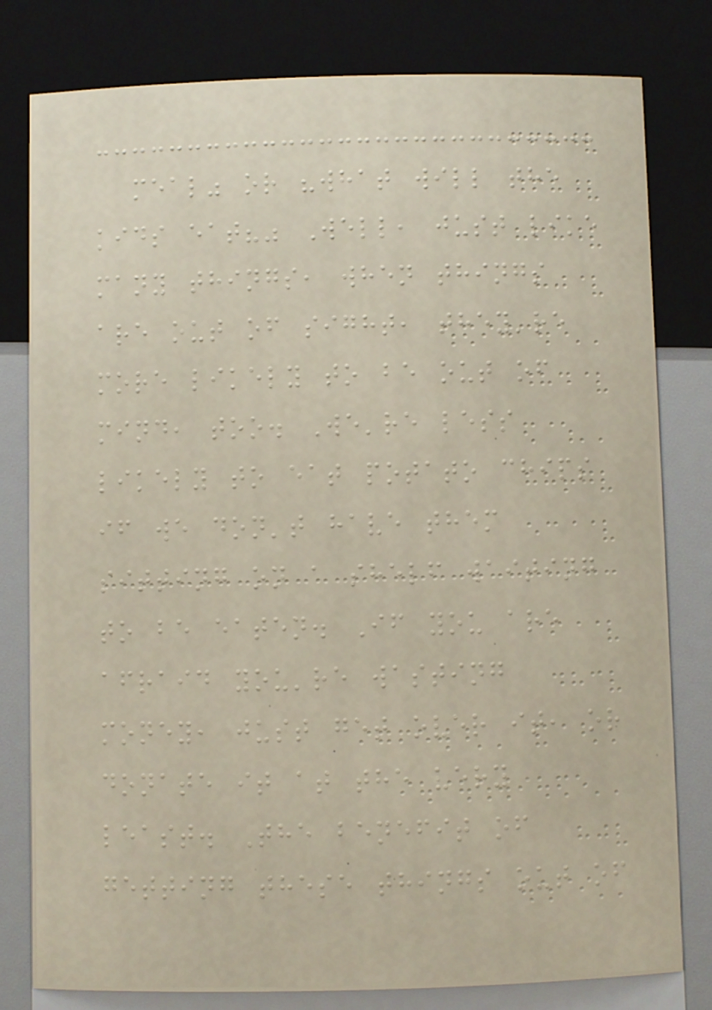meal" or "what will the
kids eat?" Well, just like
many things, when things
are out of sight, they're
more likely to be out of
mind, too. We're less
likely to eat potato chips
if we don't have them
sitting on a shelf waiting
to be eaten. If you are
afraid you're wasting
money, just get over it, or
donate it at the very
least. The benefit of
getting these things out of
